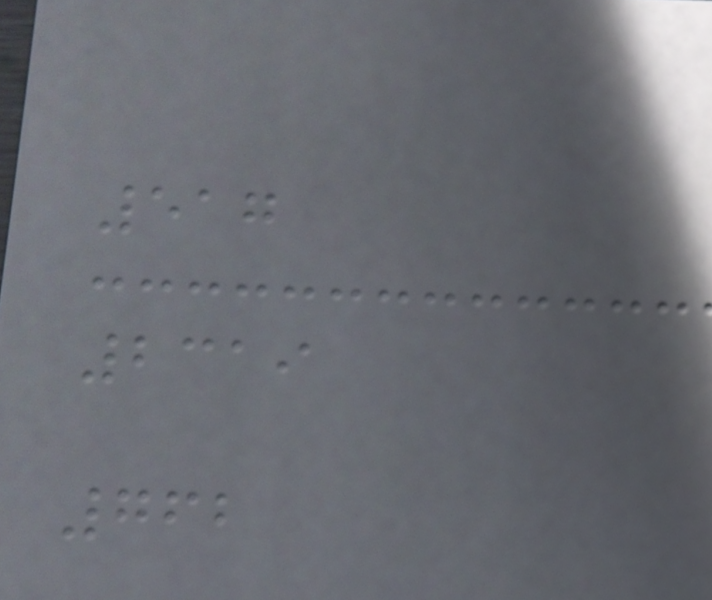517
2319
762
